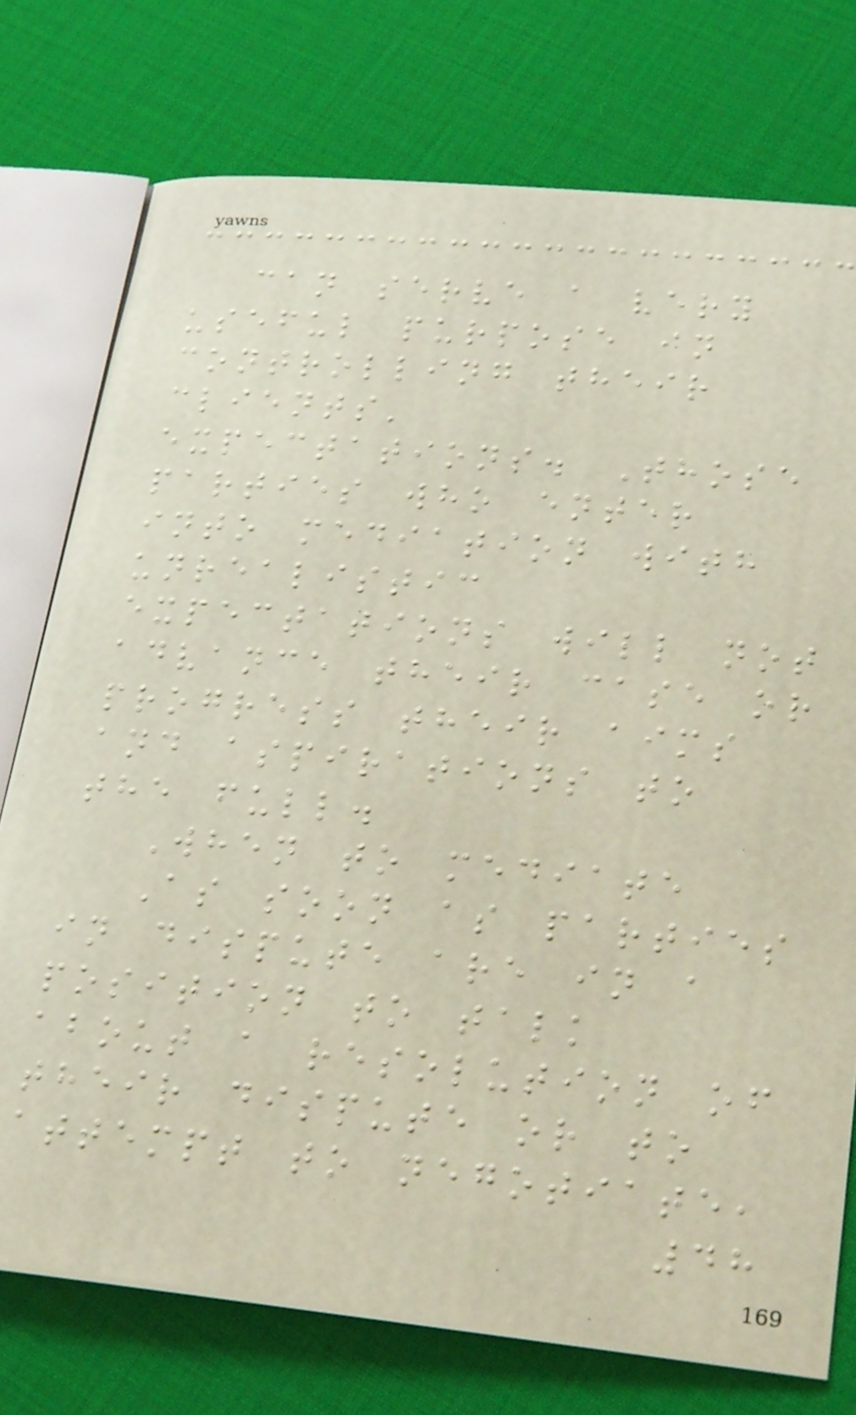can serve a very
useful purpose in
controlling their
clients'
expectations. Those
parties who enter
into mediation with
unrealistic
expectations will not
advance their case or
progress their aims
and aspirations to
the full.
When to mediate
As soon as parties
in dispute are in a
position to talk
about a resolution of
their dispute or to
attempt to negotiate,
48
